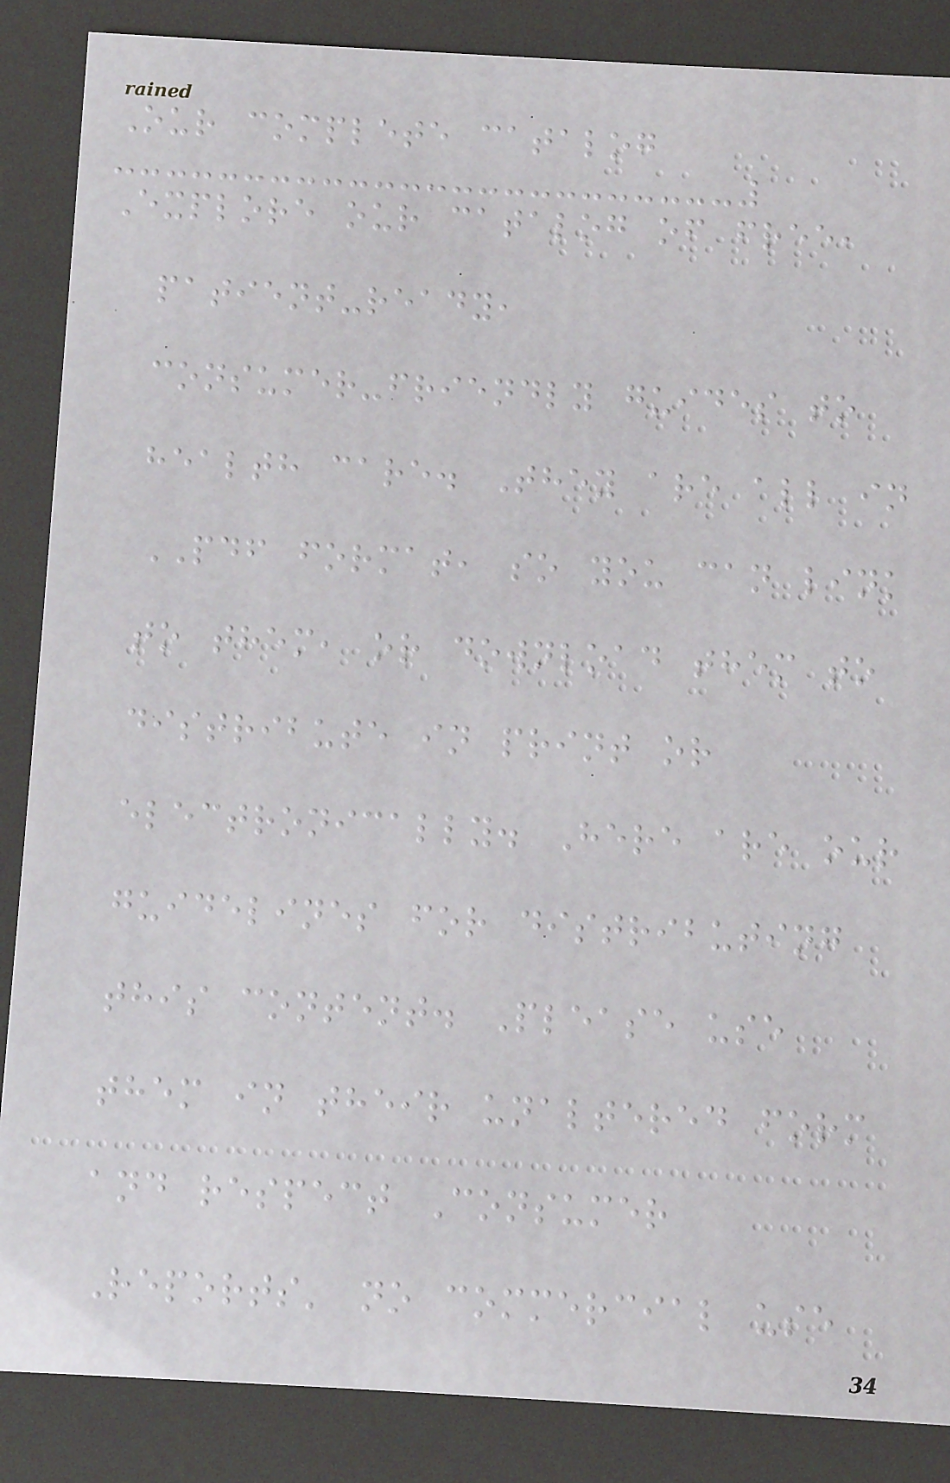Our complete catalog
Explore our catalog of free,
patient-ready,
consumer-friendly guides to
health care. They are all in
PDF format, so you can link
to them, or download them to
distribute in print or
electronically. Here are our
guidelines for distributing
this content. Please use
them in their unaltered form
and respect Consumer
Reports' no commercial use
